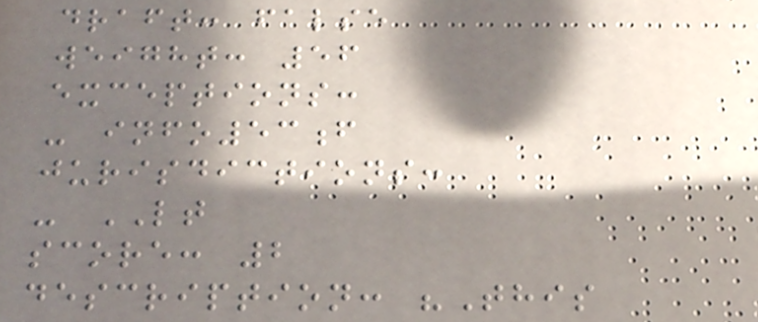draft: false
weight: 56
exceptions:
- info53f
jurisdictions:
- LT
score: 2
description: "This
